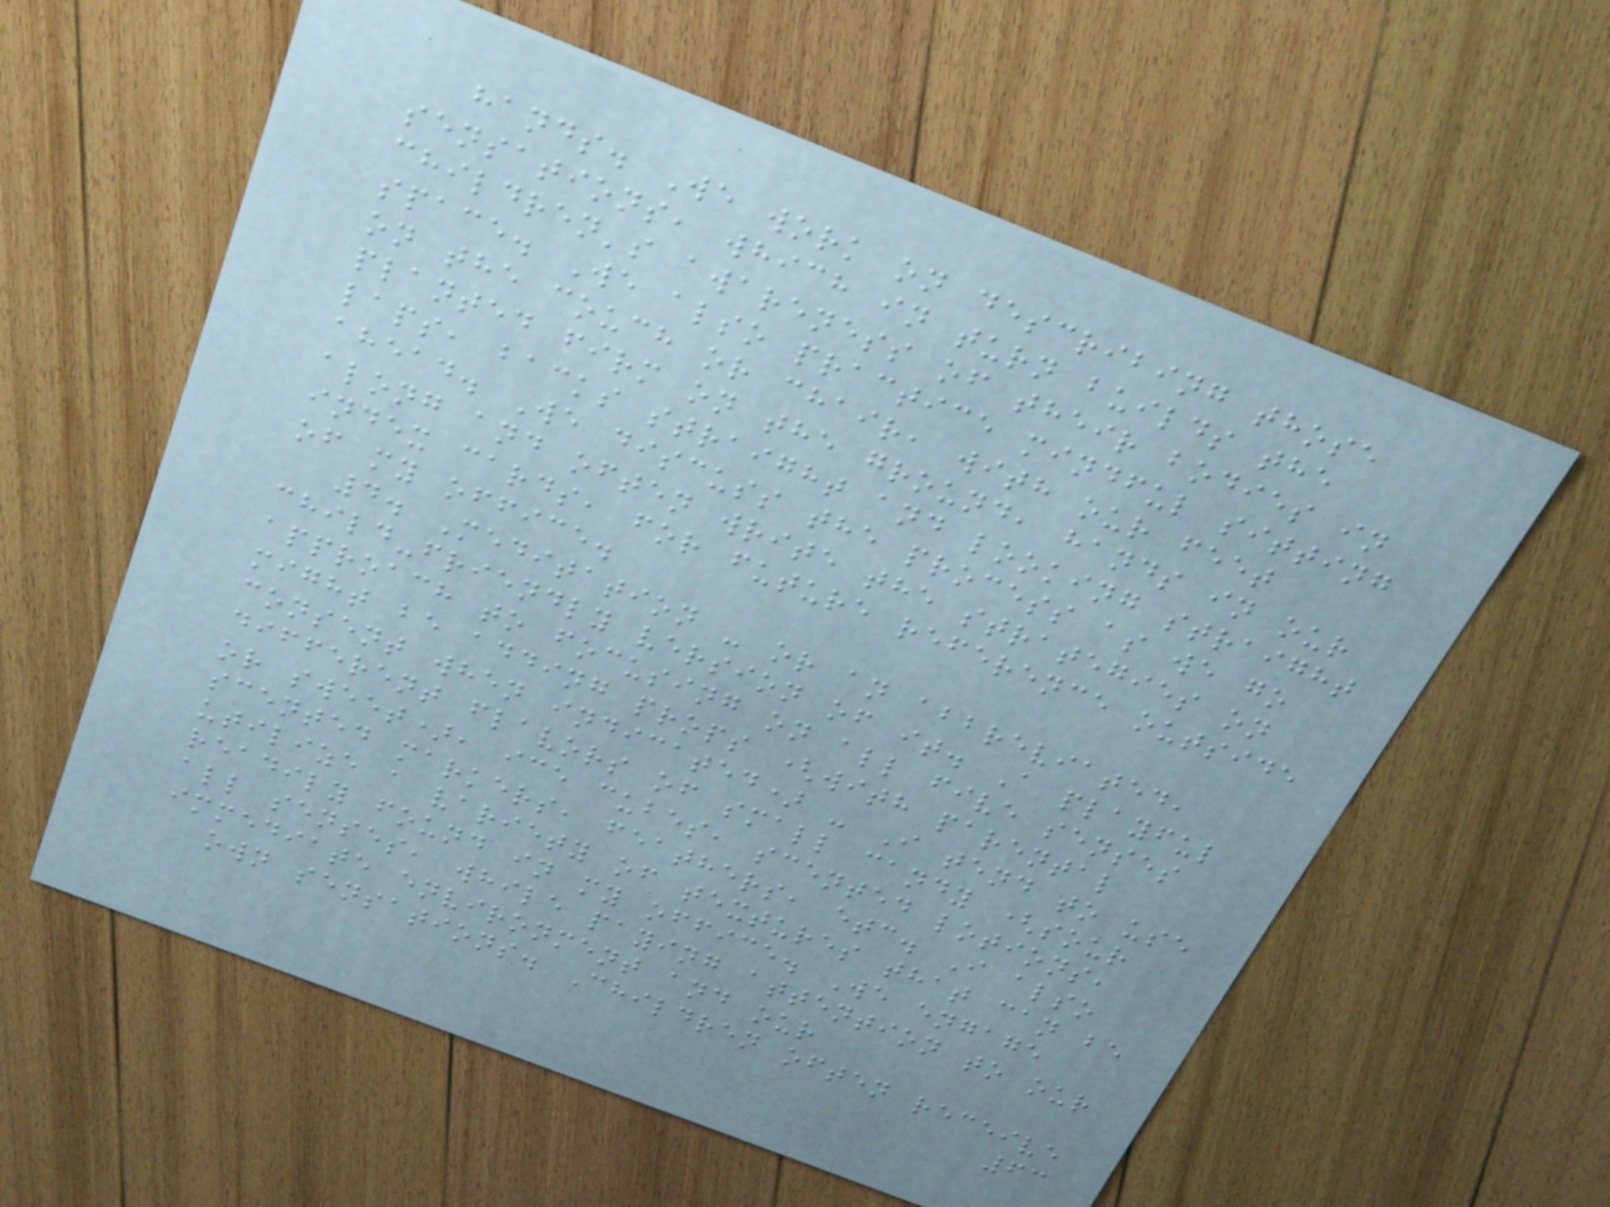hands. We work on describing those
sensations, which in turn builds the
children's awareness of their bodies in
space. We also practice mindful sitting
on the couch or chair, with our feet
planted firm on the ground, hands in our
laps, backs straight and looking straight
ahead. We discuss the process as we go
along and often write the strategies on
index cards, for future reference outside
of my office.
4. Meditation - or an abbreviated,
child-friendly version of it. A playful
approach to focusing on all five senses
might be adding props (with parental
consent when indicated) - I tend to use
different flavors of small candy (sour
or sweet), ice cubes, scented lotions,
scented markers, feathers, etc. I also
utilize a variety of textures that can be
readily found in my office. We engage
all senses, while paying attention to our
immediate environment and our
own sensations. Children often receive
63
